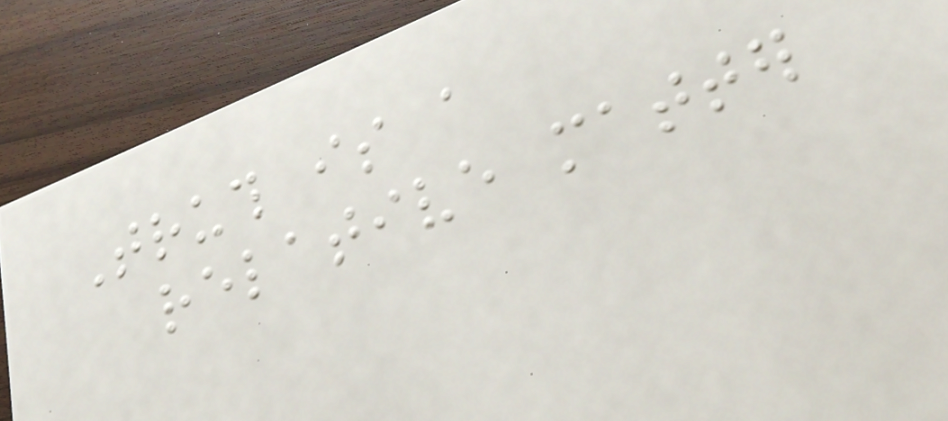Truth is a
relative matter
